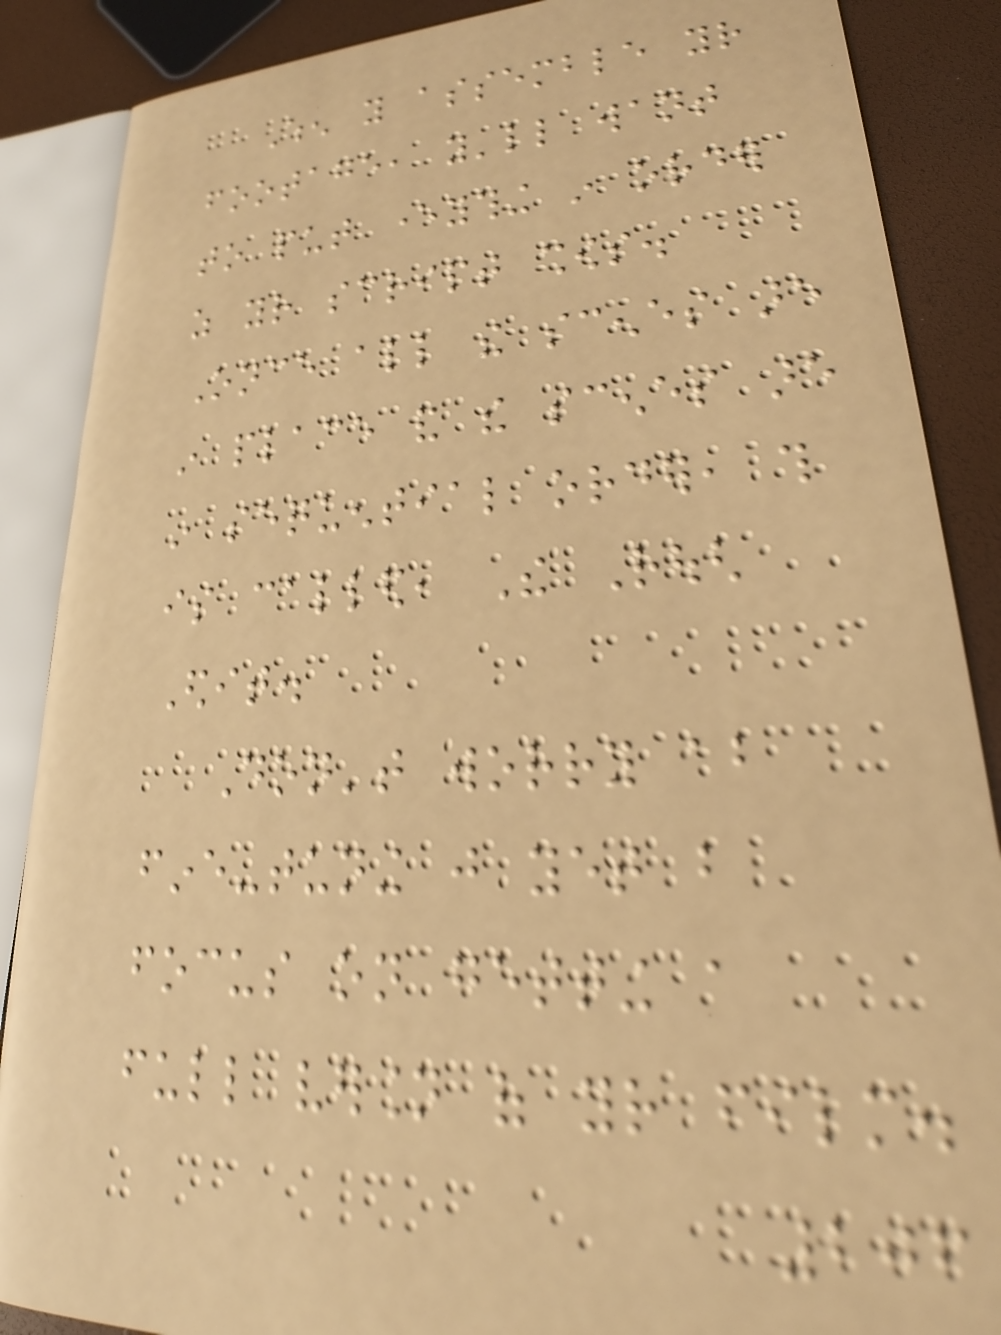When you assemble your
footage, you'll want
to put everything in order
as your script shows.
Once all the scenes are
in place and the scenes are
in sequential order, this
is called, The Rough
Edit.
Don't worry about
fine-tuning just yet but
focus on getting a
full version of your film.
206
